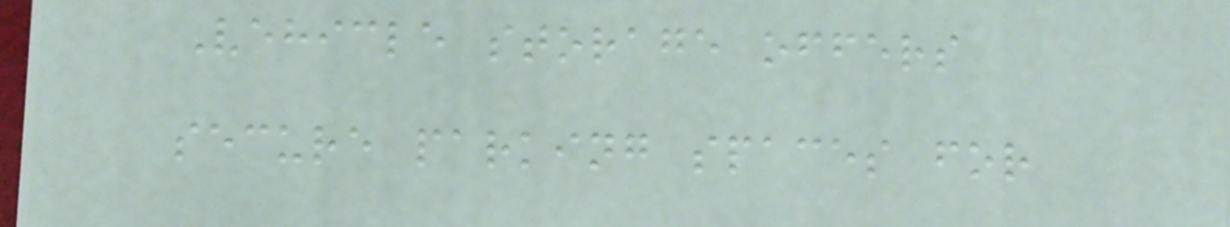Vehicle storage offers
secure parking spaces for
